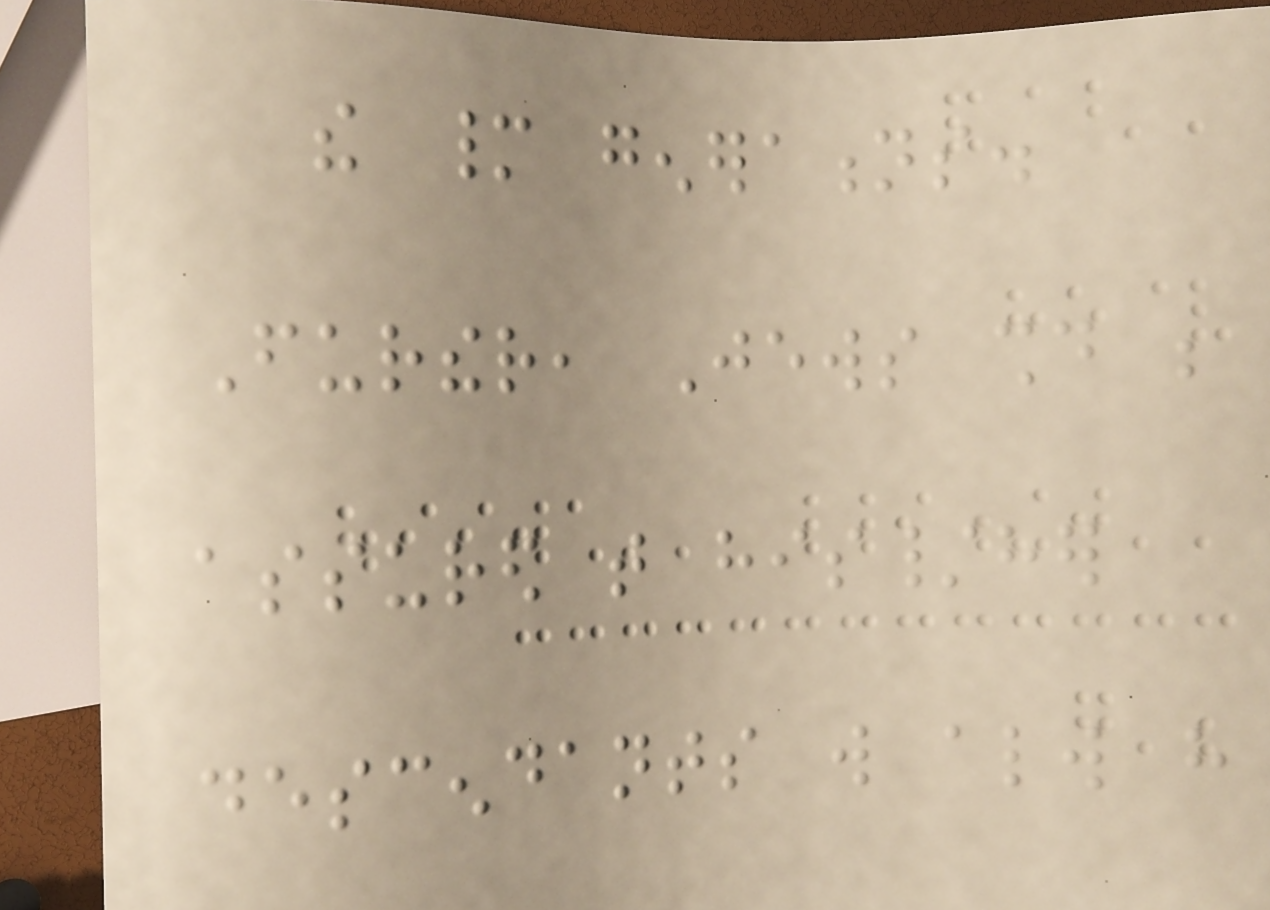the many generations.
Further, Jews should be
assured that his/her
descendants will always have
